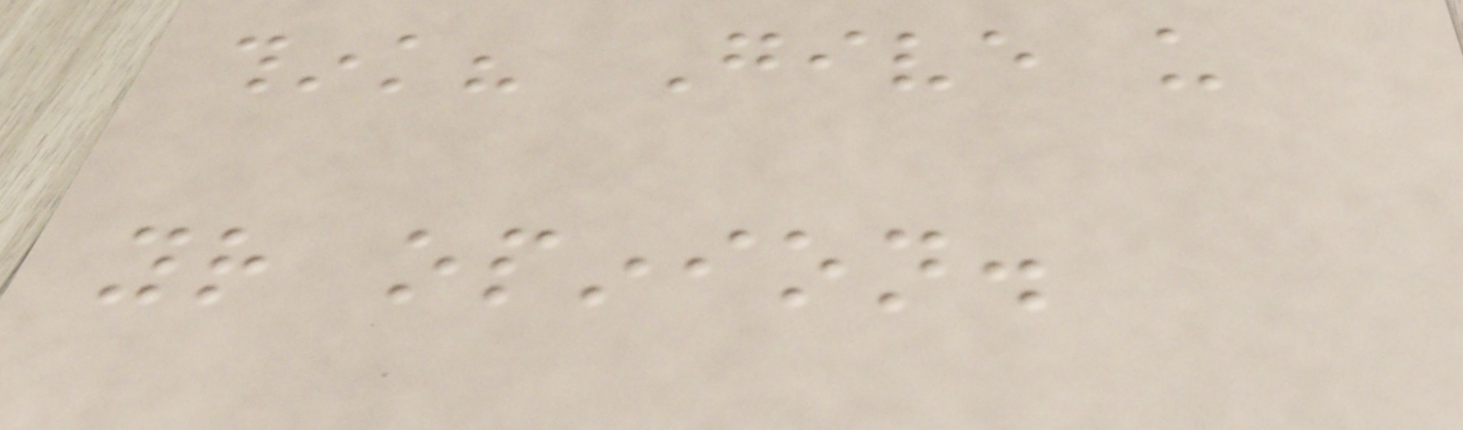think? Give us
your opinion.
